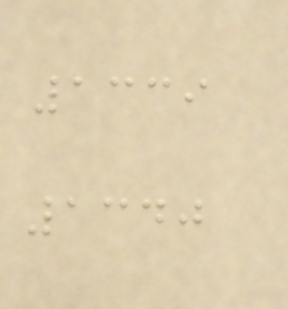1339
1340
